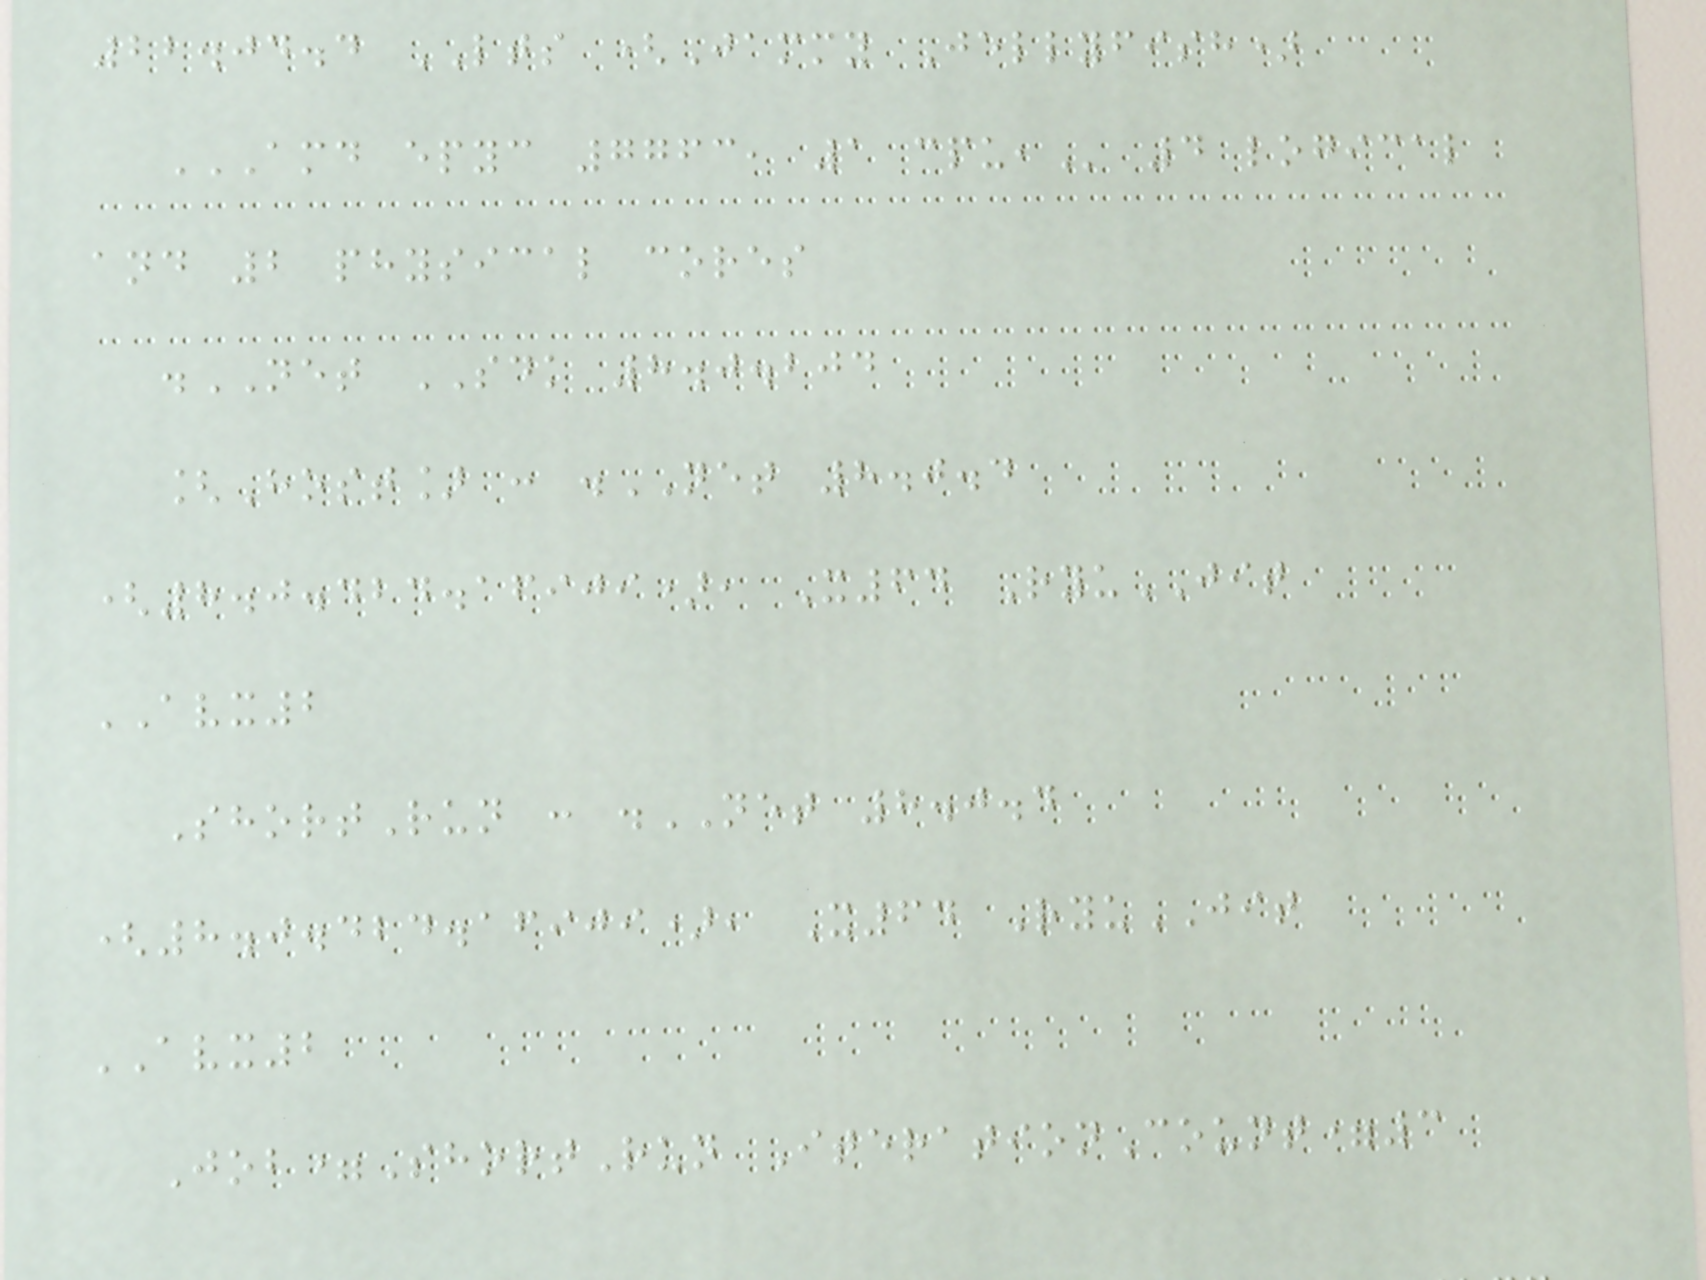22.04.4 LTS (Jammy Jellyfish)
AMD EPYC 7763, 1 CPU, 4 logical
and 2 physical cores
.NET SDK 8.0.204
[Host] : .NET 8.0.4
(8.0.424.16909), X64 RyuJIT
AVX2
ShortRun : .NET 8.0.4
(8.0.424.16909), X64 RyuJIT
AVX2
Job=ShortRun IterationCount=3
